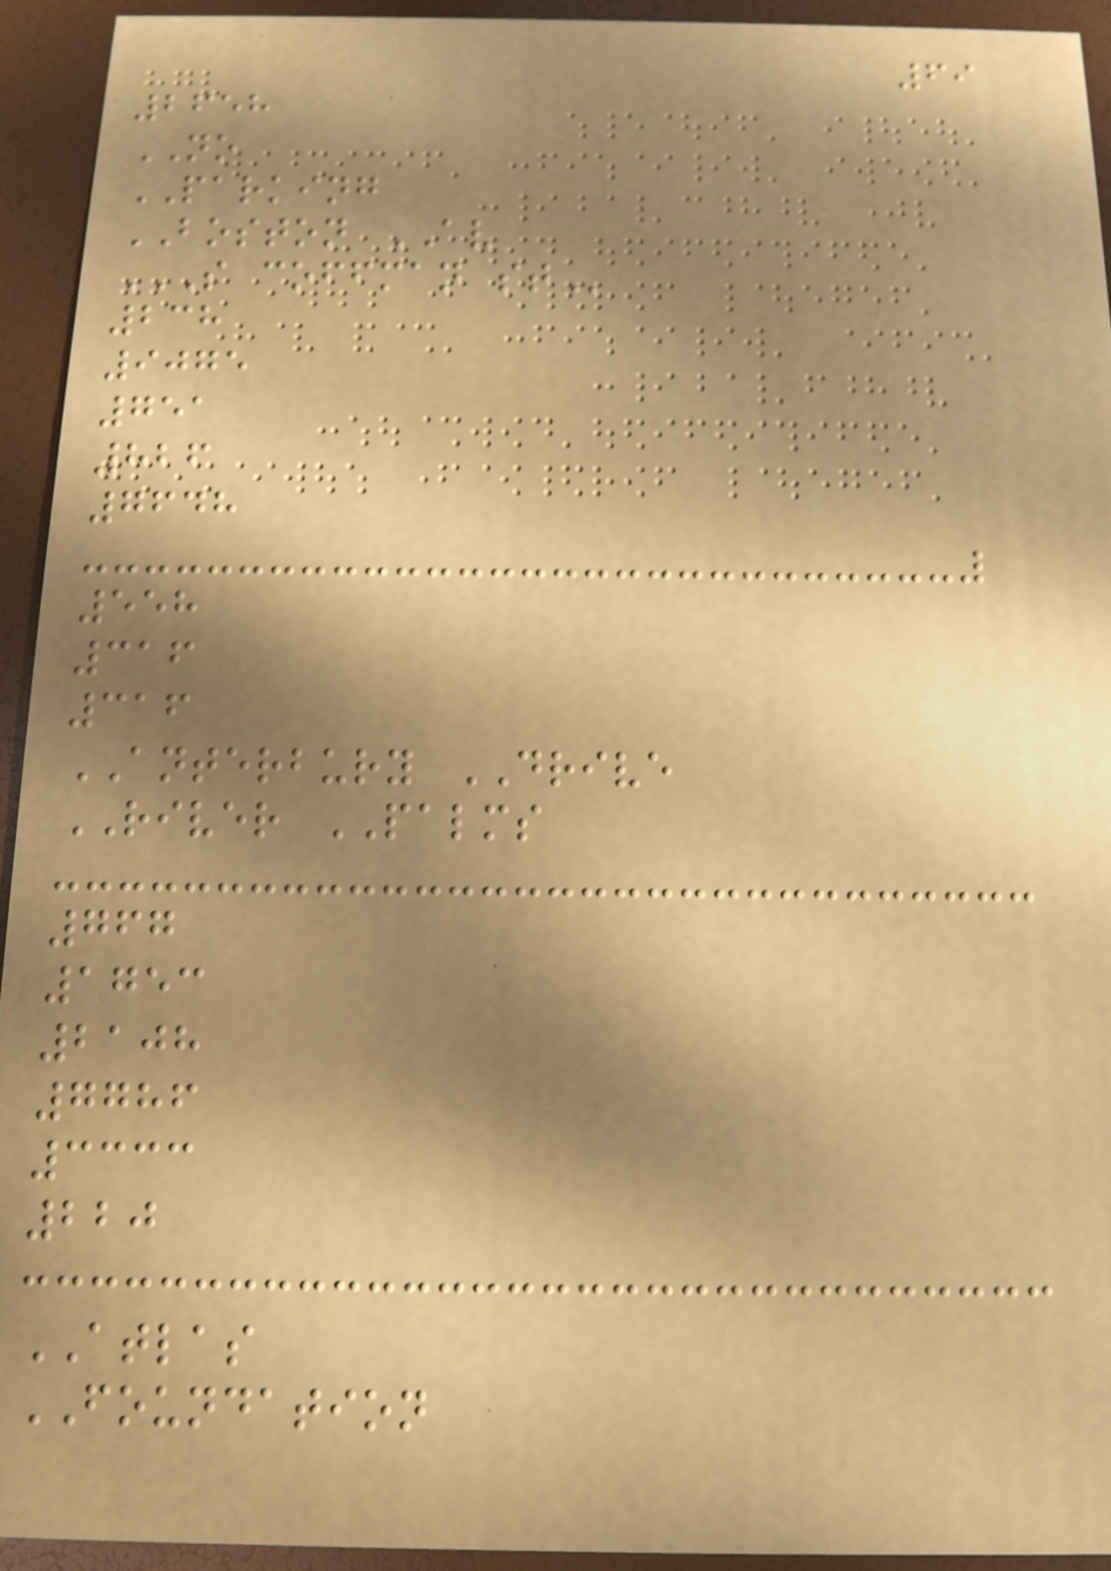69
2658
NO
PARKING
BOSTON AV
S COFFMAN ST
238
9075
751
826
7648
558
316
316
ANTERBURY DRIVE
RIVER PALMS
767
1753
2108
7786
3333
220
ATLAS
FOUNDATION
